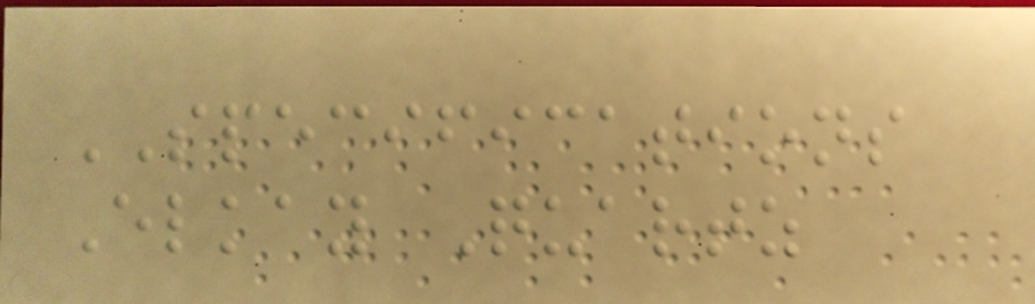SPECIFICATIONS
Elkay Quartz
